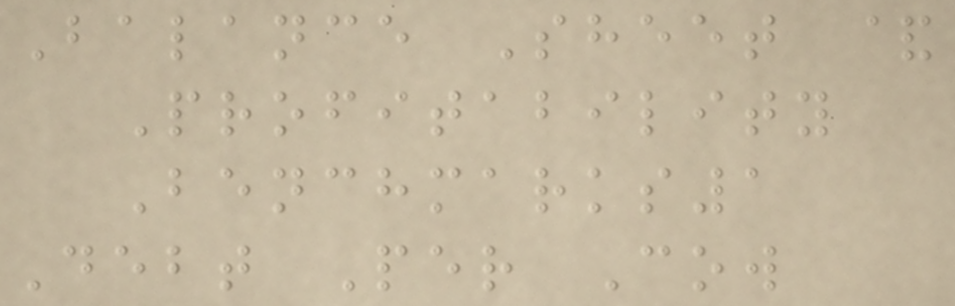Balance Sheet &
Profitability
Benchmarks1
Debt Per Cow
